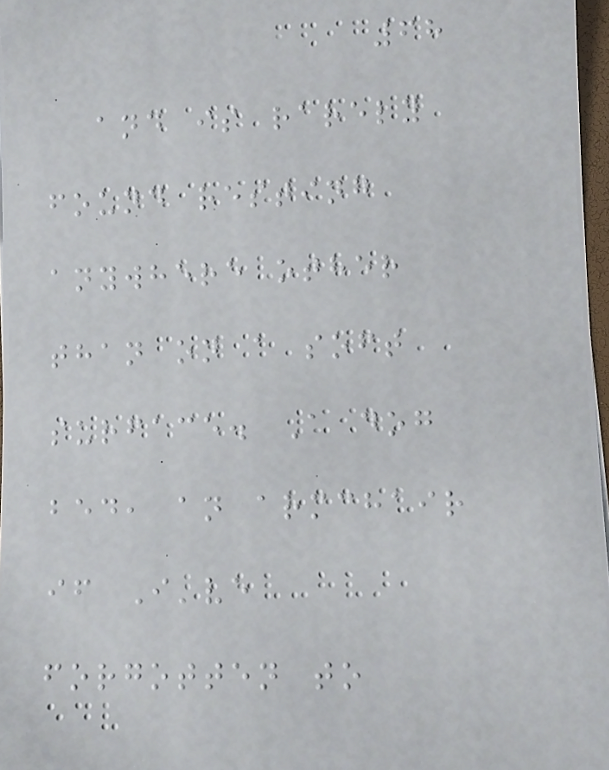68
and is rarely
found resting
anywhere other
than on a soft
surface. A dog
bed, an armchair
if I've
forgotten to
